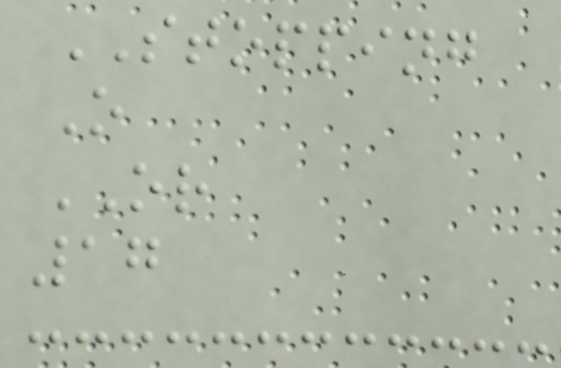STOPPING
O
OR
17
